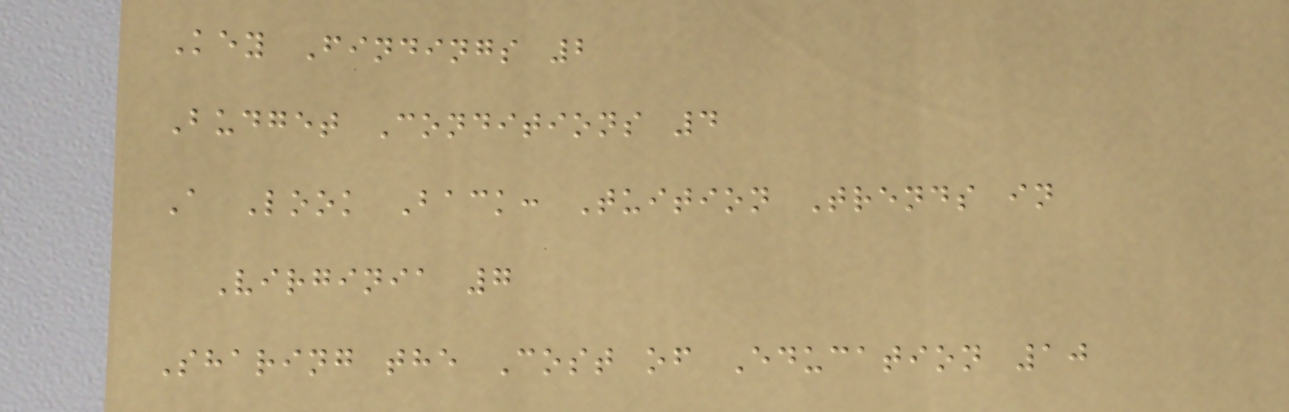Key Findings 2
Budget Conditions 4
A Look Back: Tuition Trends in
Virginia 7
Sharing the Cost of Education 10
